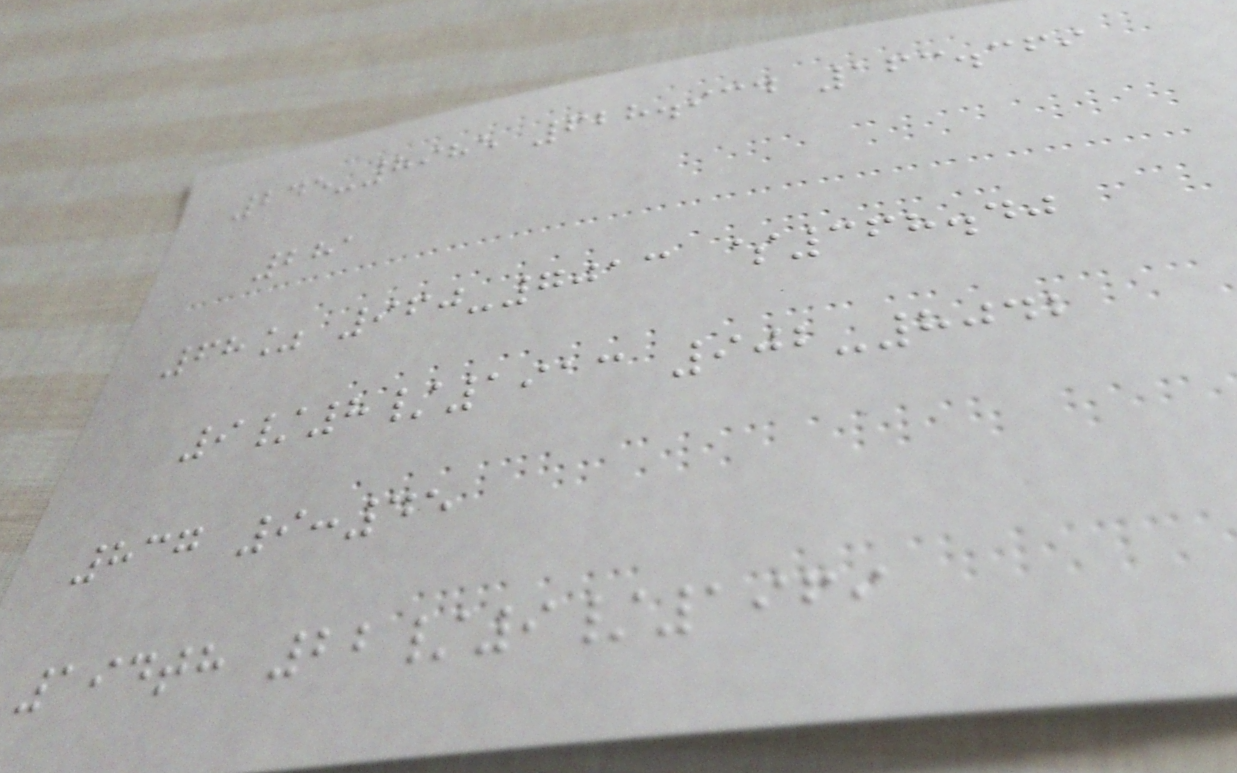245-8985 628.934 163.369
281
68% 960-7013 $368.40
9/8/1913 902-8042
837 9:45
194th 22/9/1969
